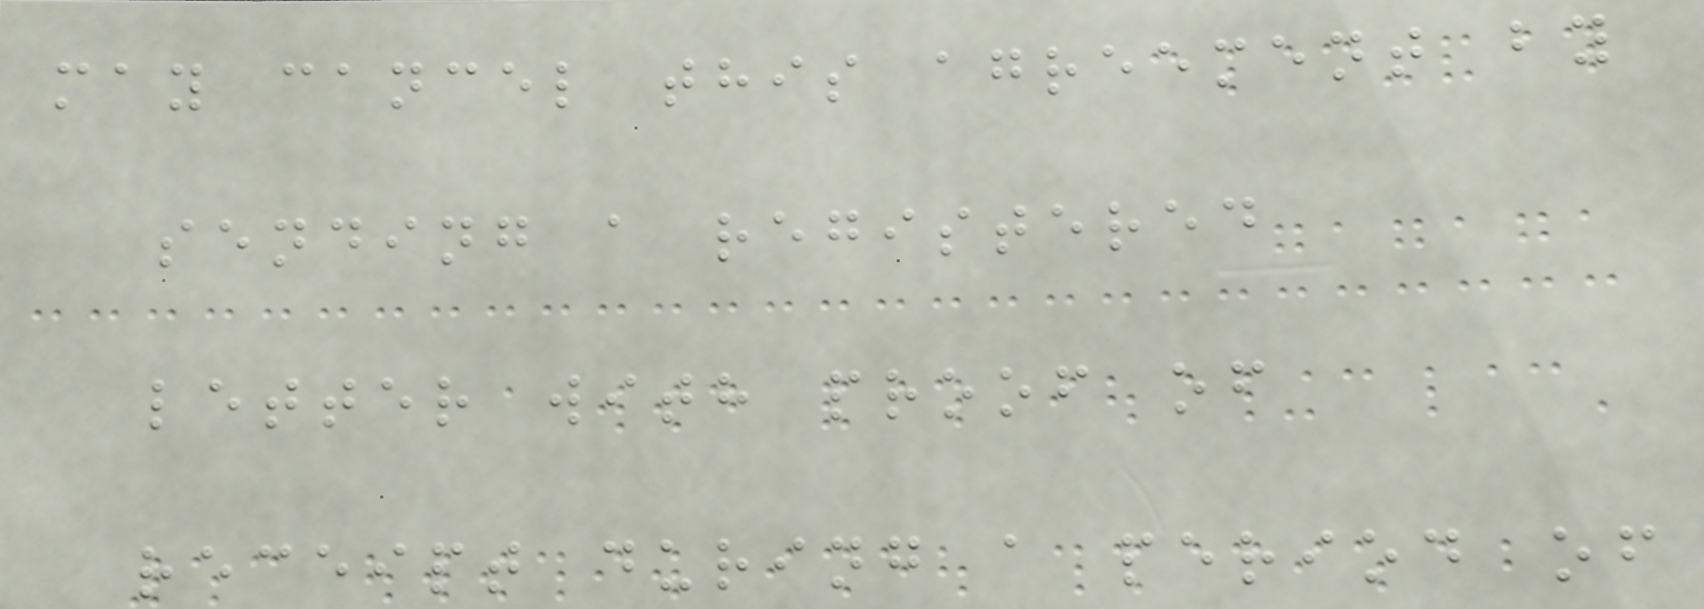may cancel this agreement by
sending a registered
letter with proof of
receipt during a period of
